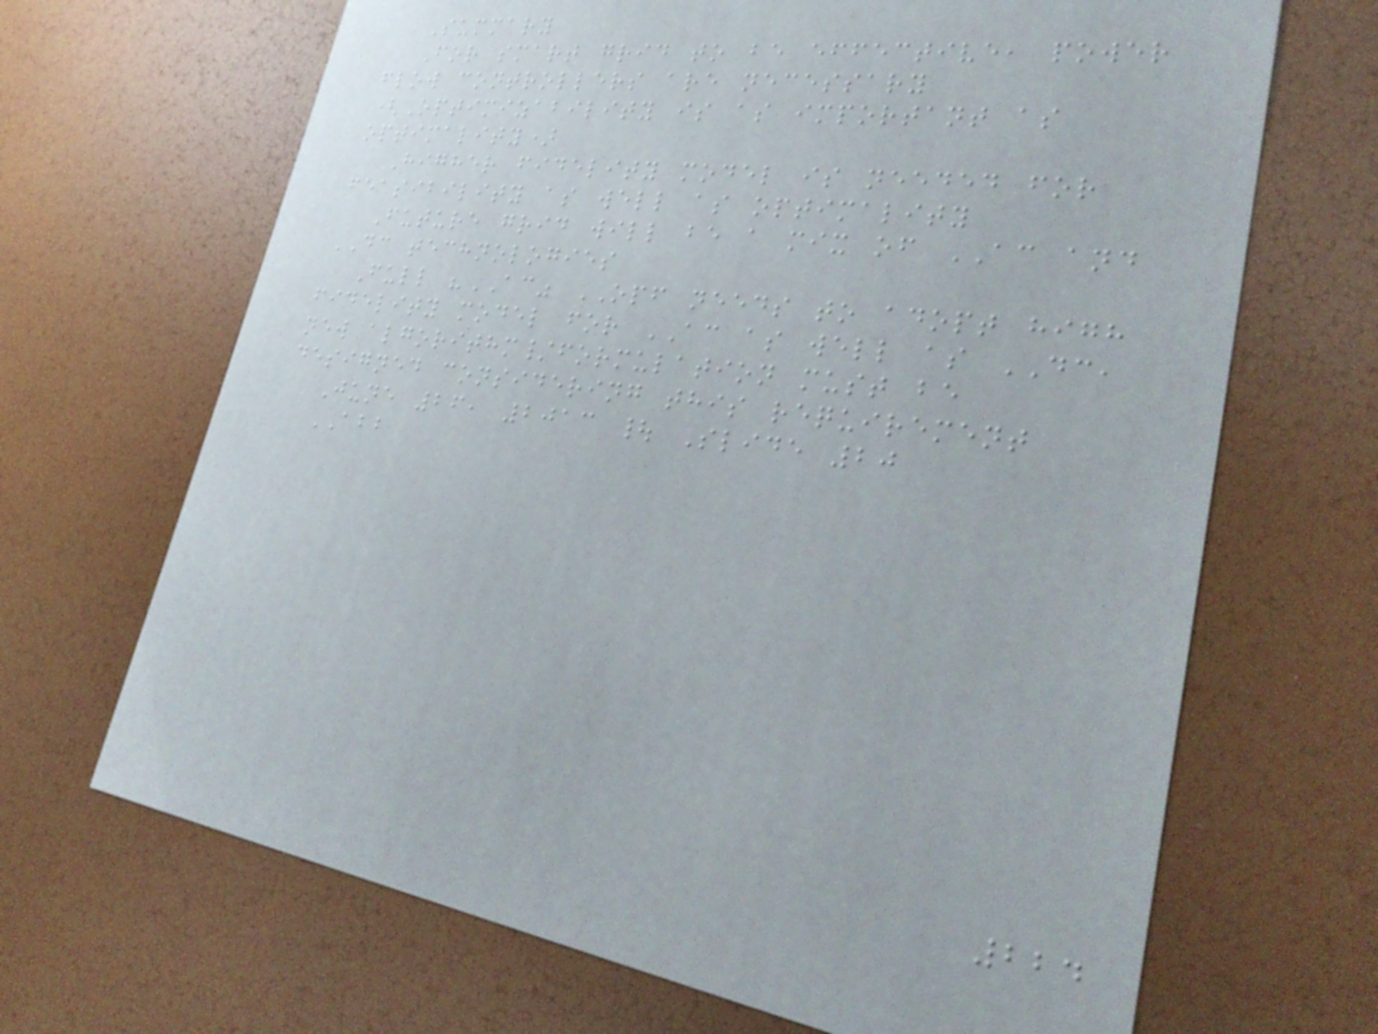Summary
For smart grid to be effective, power
flow controllers are necessary
(Optimizability is as important as
optimality)
Higher fidelity model is needed for
feasibility as well as optimality
Future grid will be a mix of AC and
DC technologies
Full "AC" OPF needs to adopt high
fidelity model for AC as well as DC,
new algorithm/formulation must be
designed considering this requirement
June 26, 2013 | Slide 20
ABB
224
